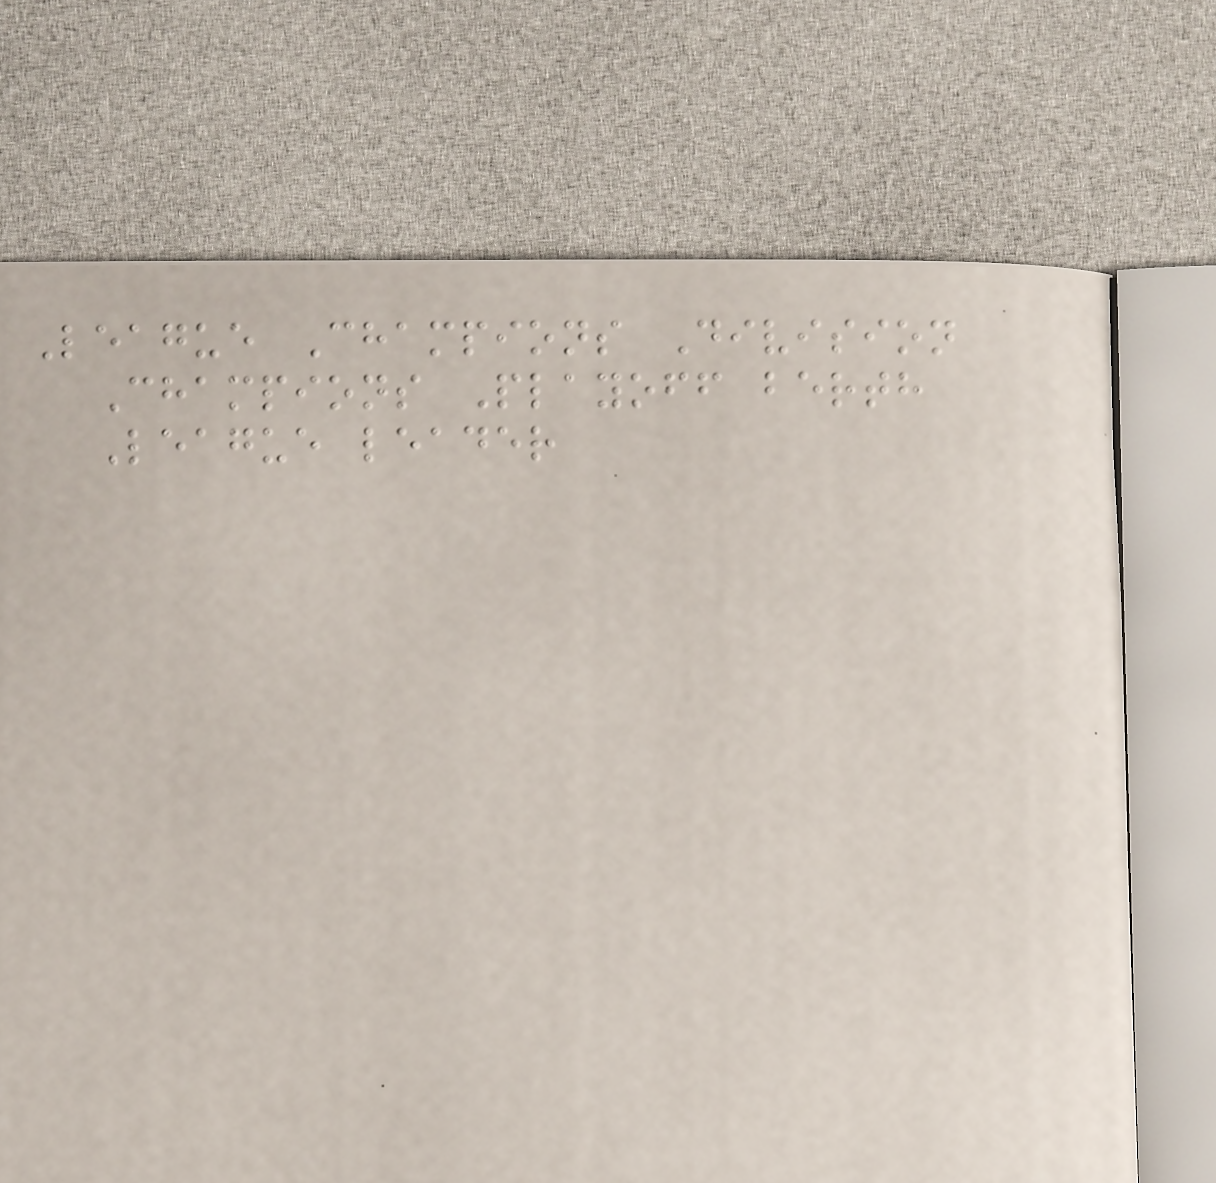League Champions Division
Champions Playoff berth
League leader
